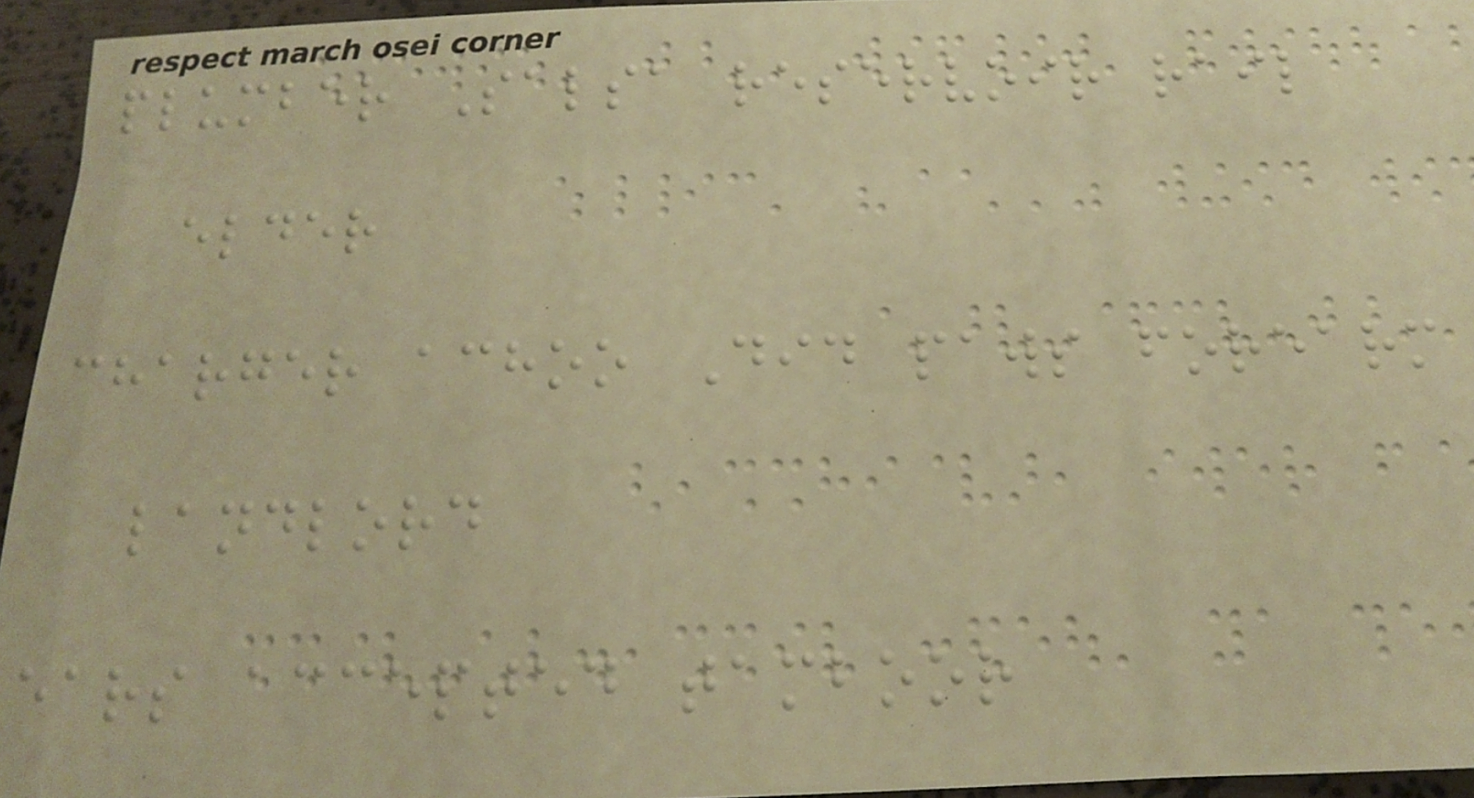plumber Salsa reservoir rail
elder
charger achoo Did paws forearm
landlord
ears accepted tamboor
